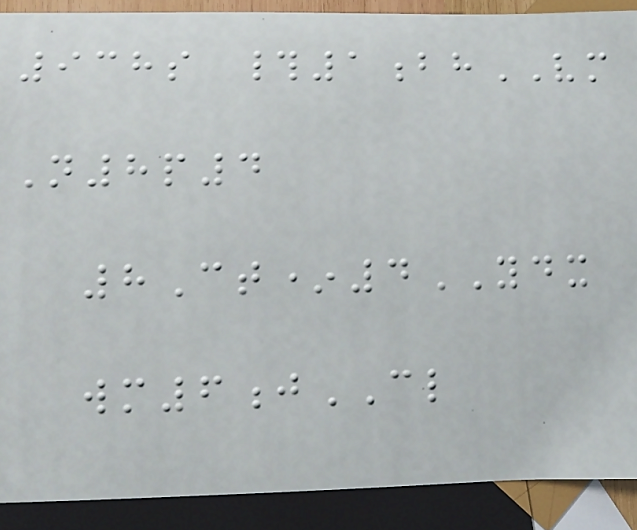938s #1bhVM
N8p4
8Ct*4YDX
wm6jCL
